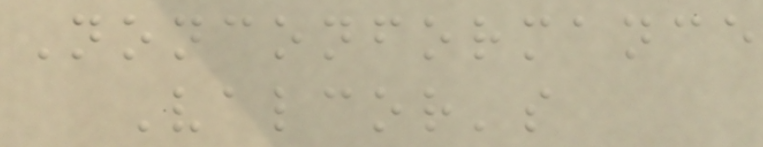Nonconformance
Valcor's
